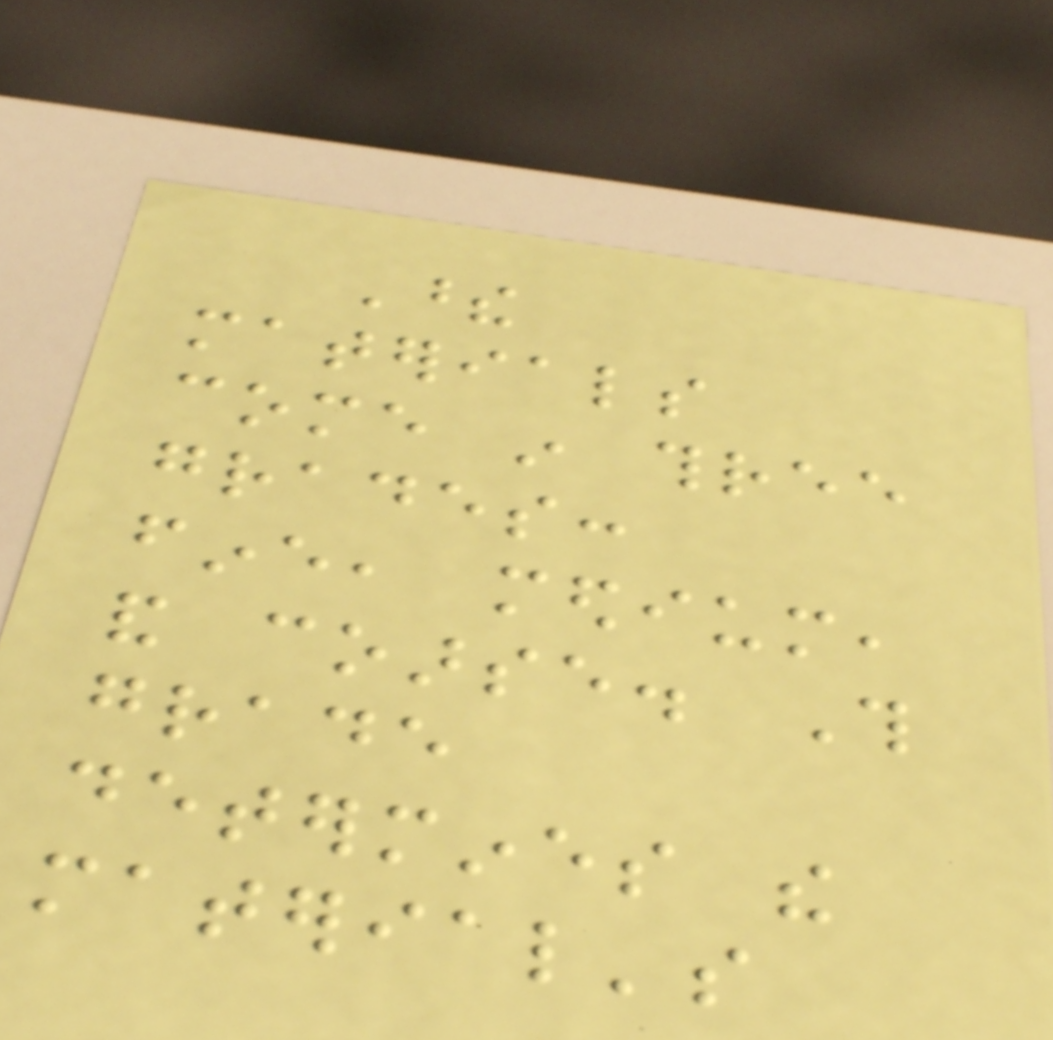These
materials
come in three
grades:
fine, medium,
and coarse. This
grade
determines the
material's
